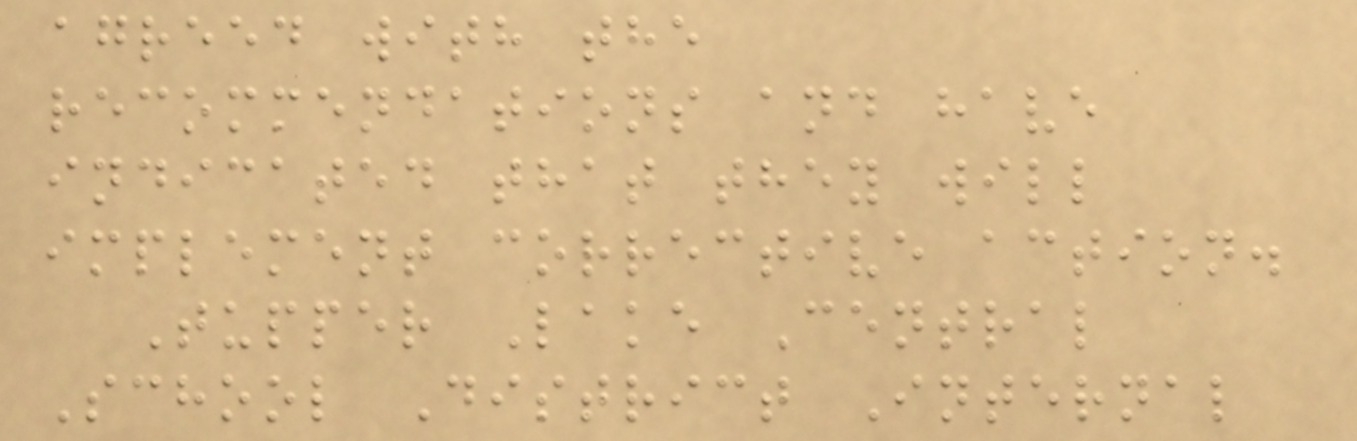agreed with the
recommendations and have
indicated that they will
implement corrective action.
Tupper Lake Central
School District Internal
